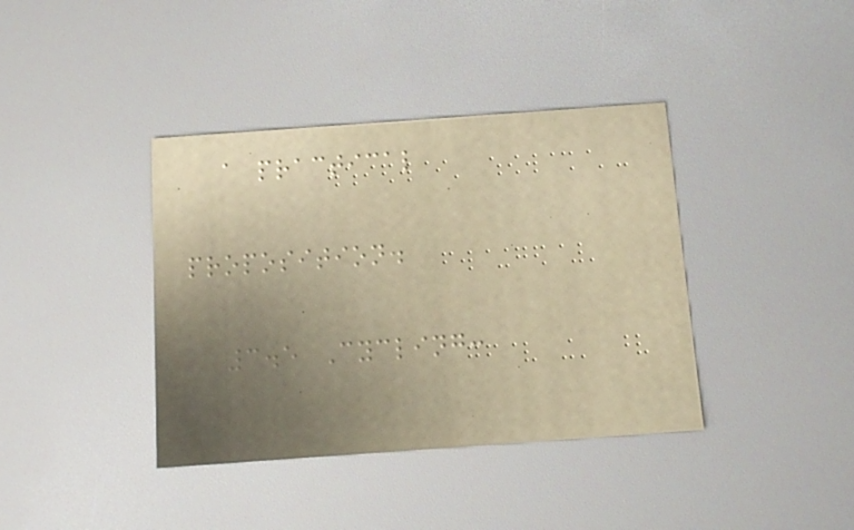a practical
proposition.
3.5 Cycling:
